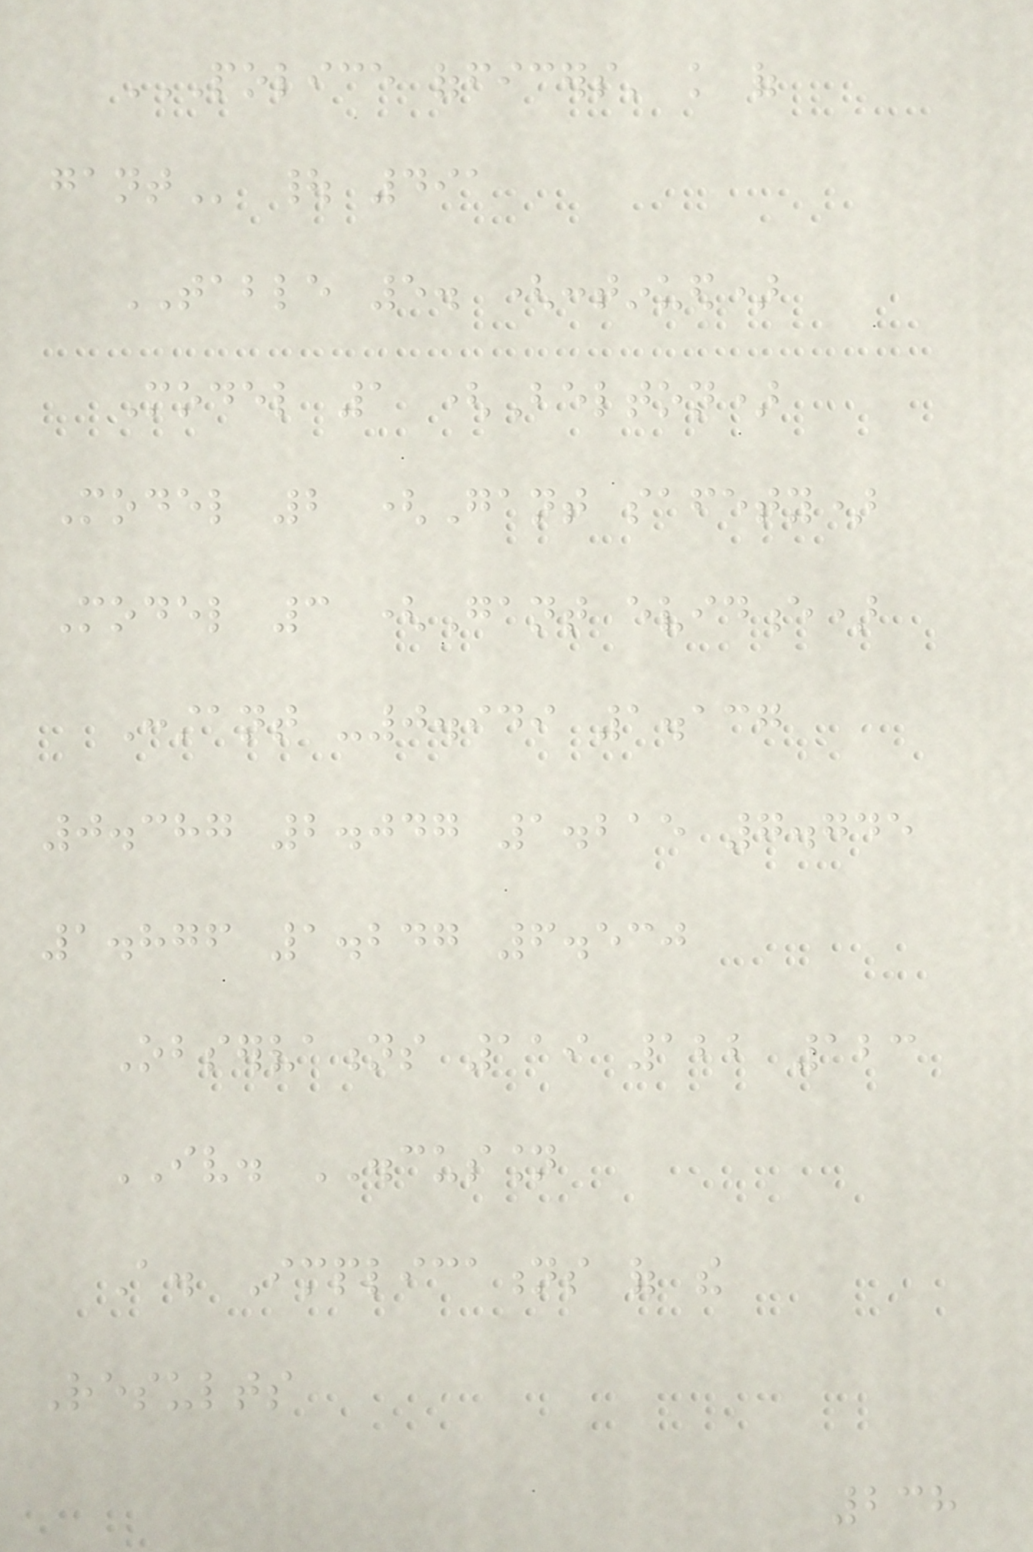POLICE OFFICERS' KNOWLEDGE OF
GANT | 491
TABLE 5. (continued)
Model 1 (Belton)
Model 2 (Gant safety)
Model 3 (Gant evidence)
Constant -0.949 1.137
0.387 2.047 1.215 7.745
1.876 1.247 6.530
Observations 119 122 123
IV. DISCUSSION
A. Implications of the
Results
238
